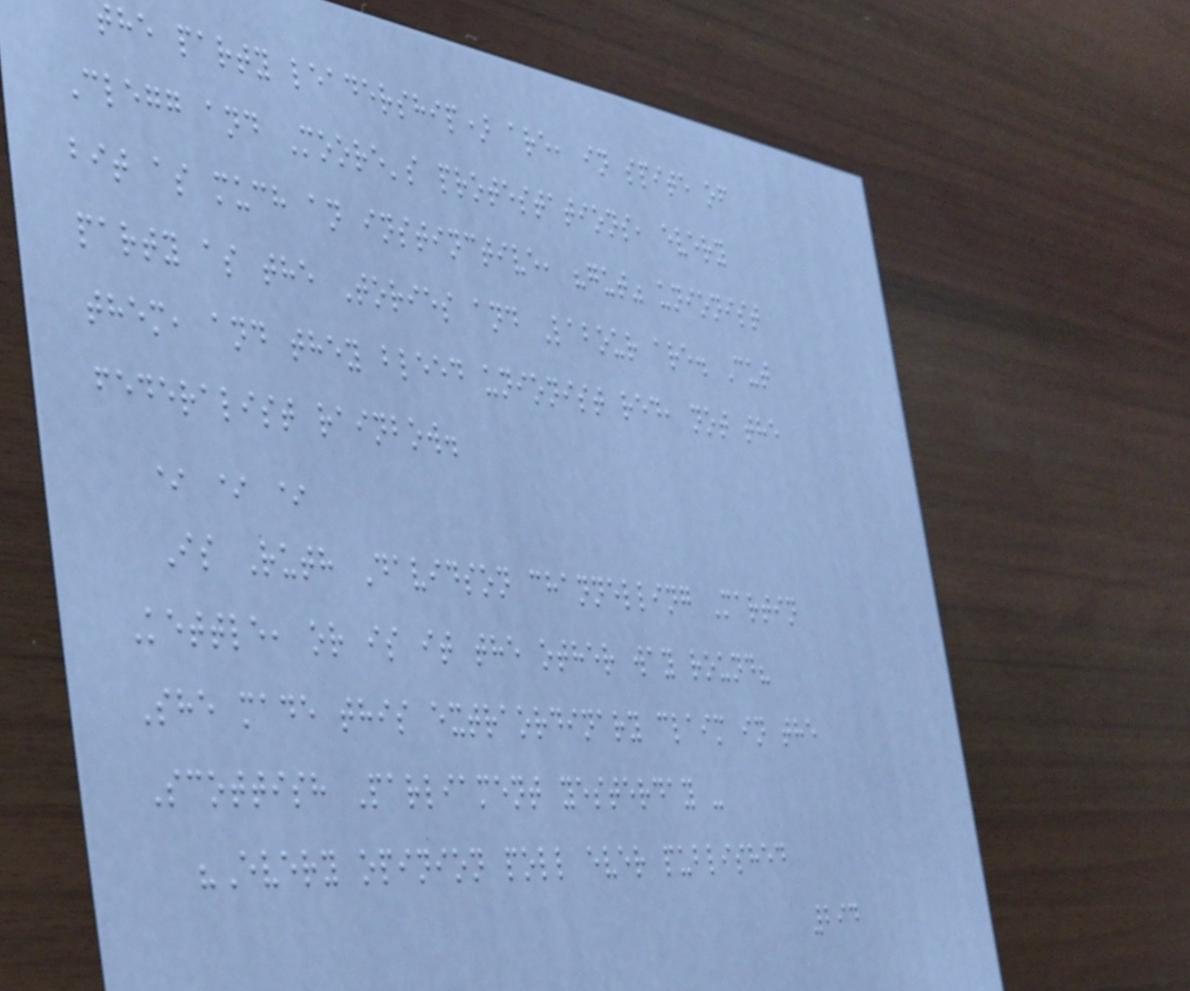the party leadership) are, in spite of
Clegg and Moore's protestations, every
bit as much an instinctive, "gut" unionist
party as the Tories and Labour are. Cut
them, and they bleed unionist red, not the
federalist rainbow.
* * *
Is Ruth Davidson channelling Martin
Kettle, or is it the other way round?
She made this extraordinary claim in the
Scottish Parliament yesterday -
"Every opinion poll ever published
294
